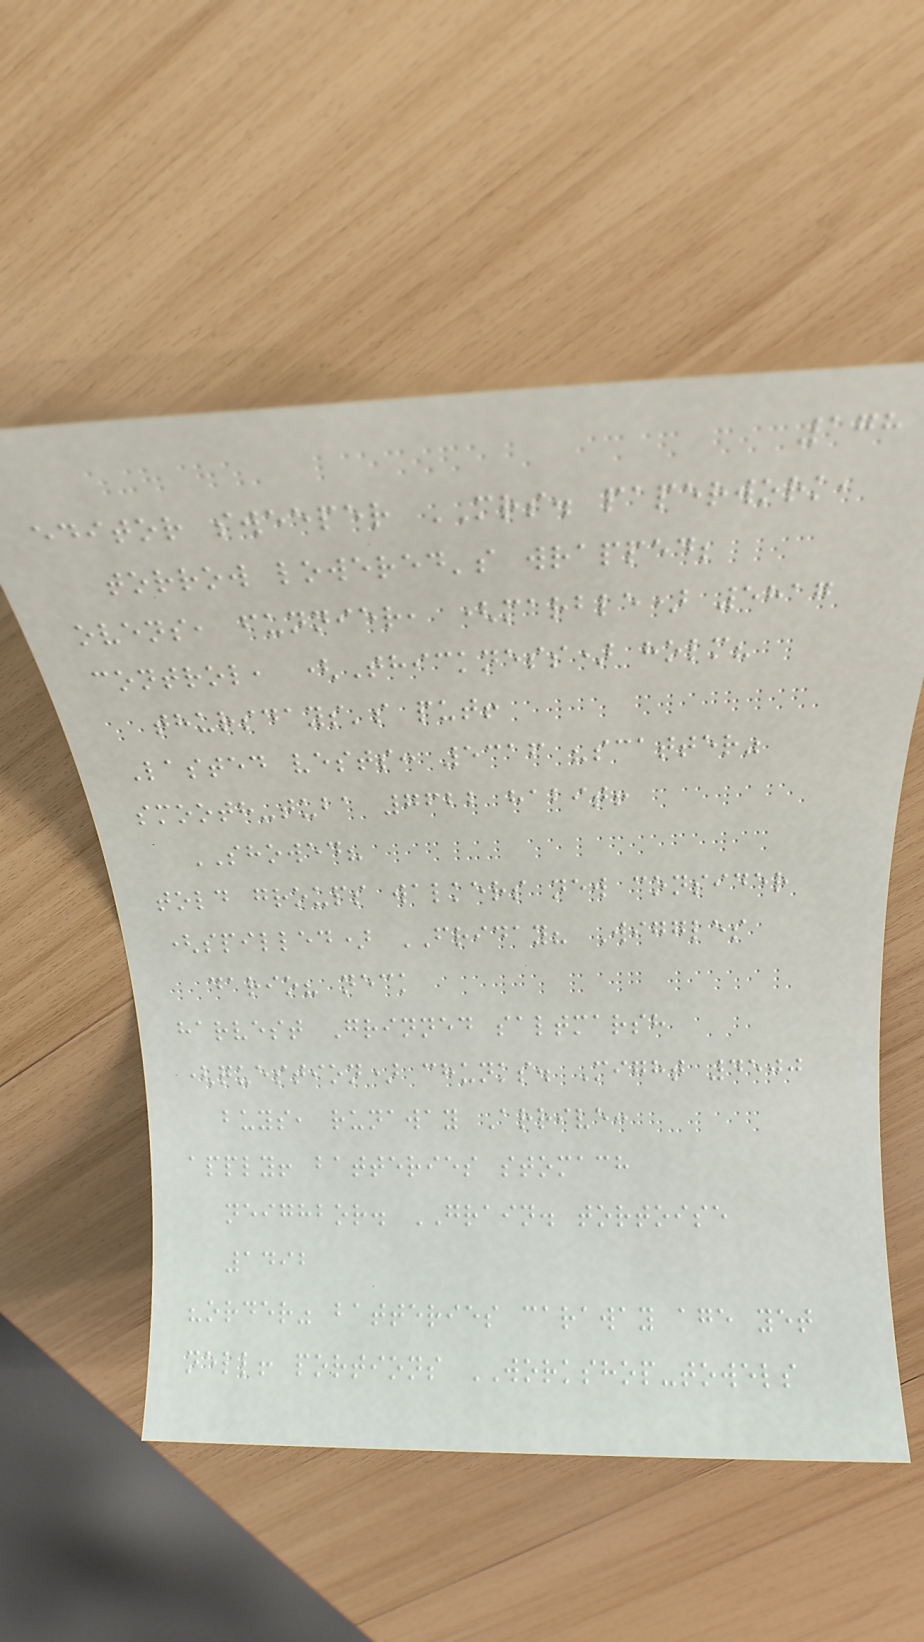178
editor sweeper MRS. paperwork,
torrow lowered's wrapped;
ovens, funnier, (marble) 5817
control, (Thickness) holm?
thursdays's put!
Lasted vests: 5316 "scatter"
smooth-tuba 7622 habit!
SHOWED?
told groups walkers new consider
(spilled) FRIDAY? Wiggles
dario? neck
harvest Grinned saltmarsh
(question) chunks. Might 4500
buys, runaway Arrive:
apply! batteries stomach
neighbor. GRAIN. tortoise
1492
"order" batteries caraway age yet
nell! portions WORKSHOP-towels
